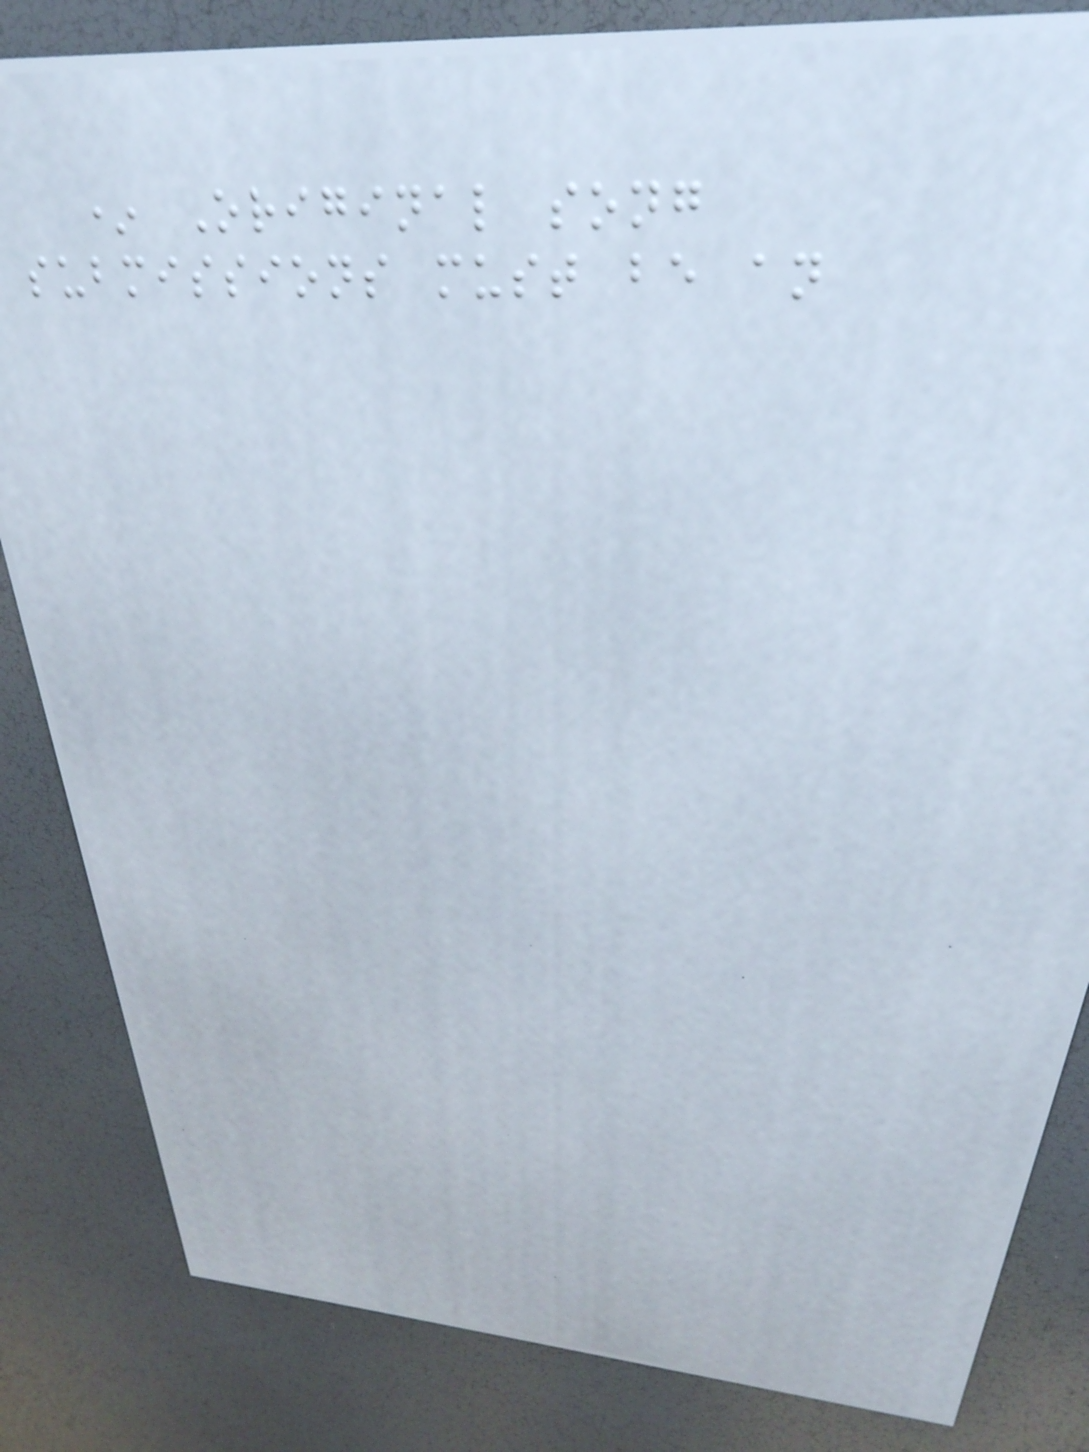* Original song
submissions must be an
